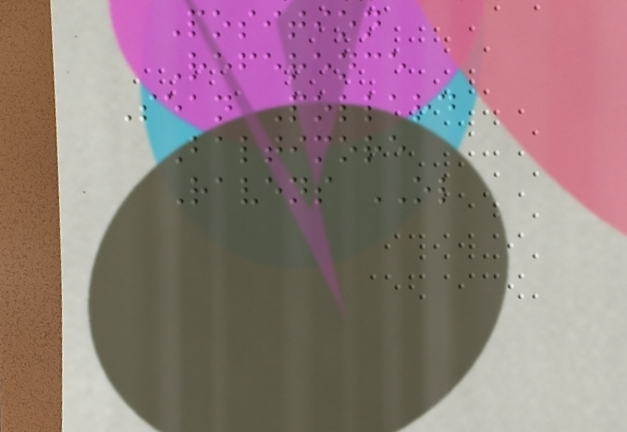Position
Reference
Sean Pollard
Baltimore
Ravens OL
